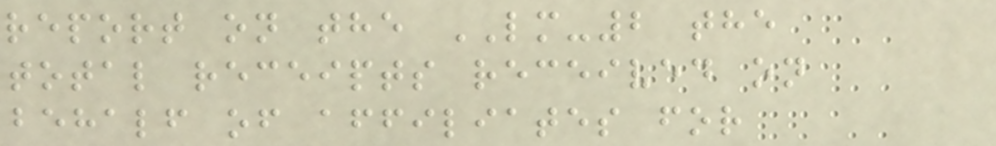report on the LM-2 the
total receipts received on
behalf of affiliates for
